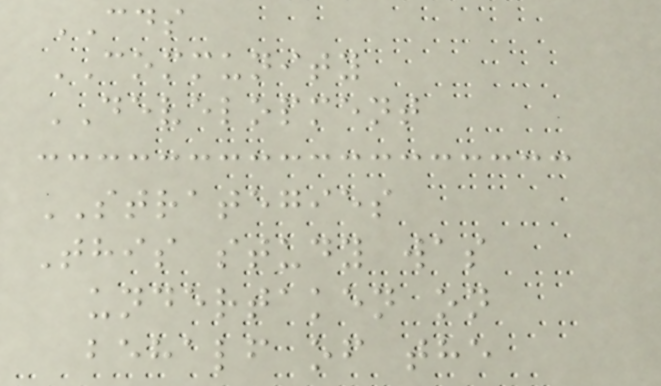CDS
COMMUNITY
DEVELOPMENT
STRATEGIES
This study was
undertaken on
behalf of the
